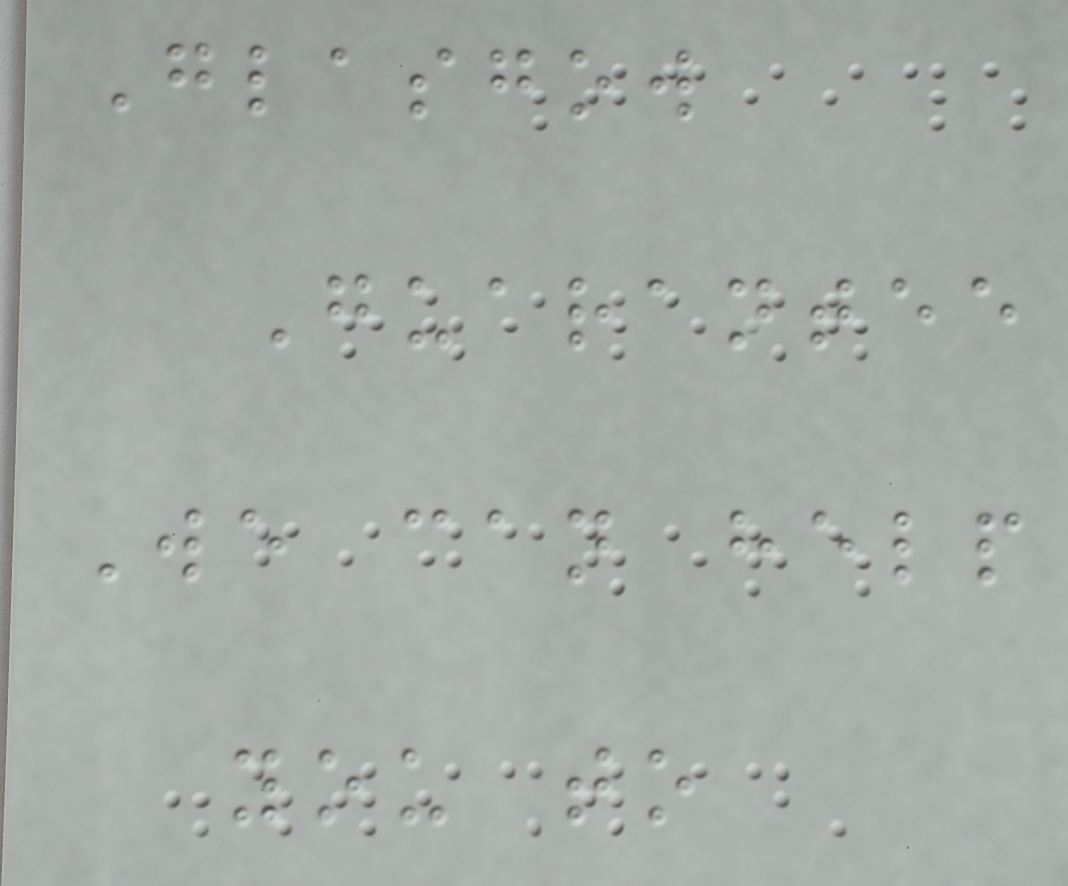Glasgow
Guarantee
We can help
you to
